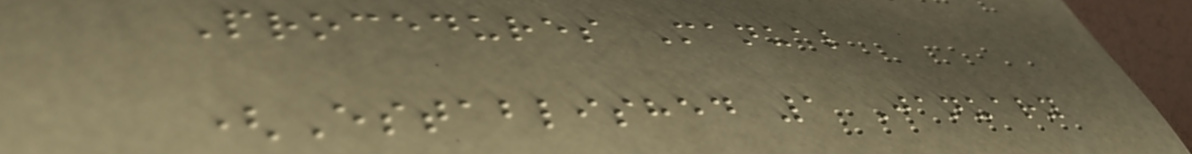Procedures Manual
(Established 1 January
